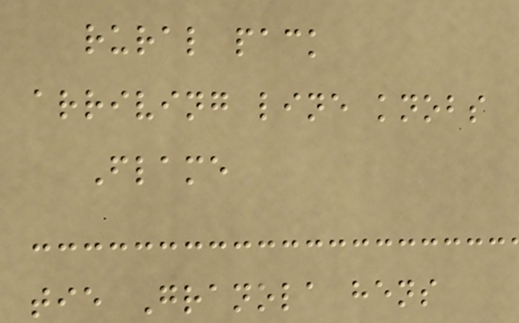rural pack
arriving line knobs
Flame
tie Granola hens
